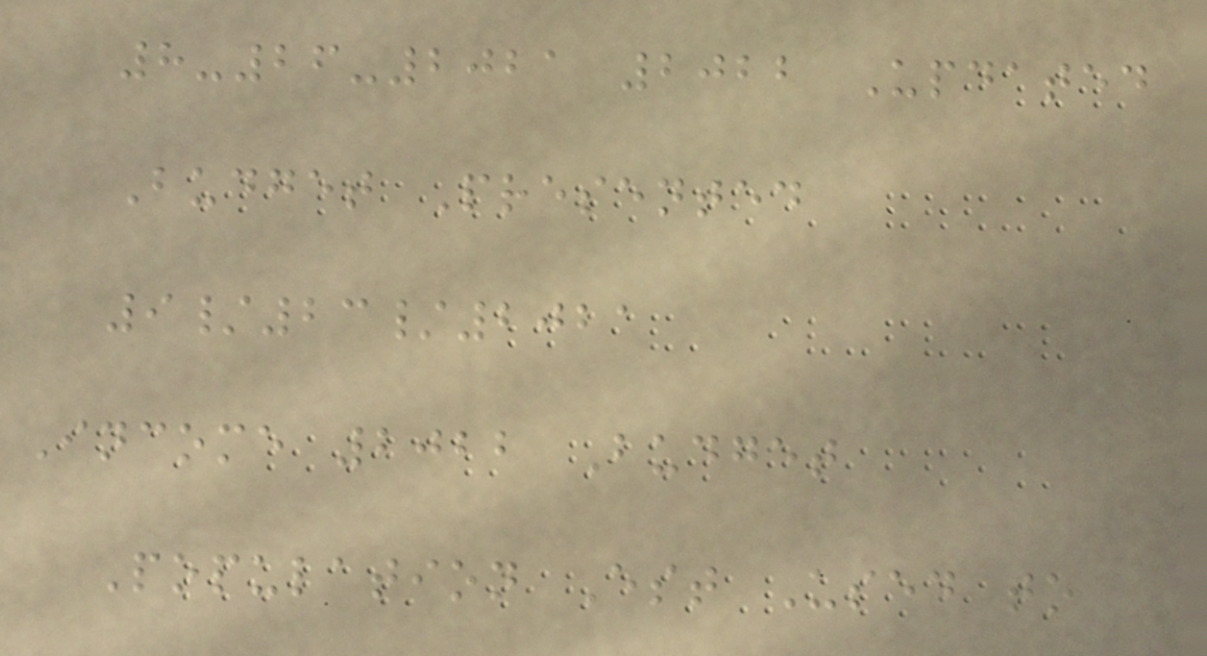8-26-2021 2022 Updated
Budget Presented
9/23/2021
Income 2022 Budget
Population Est Used to
